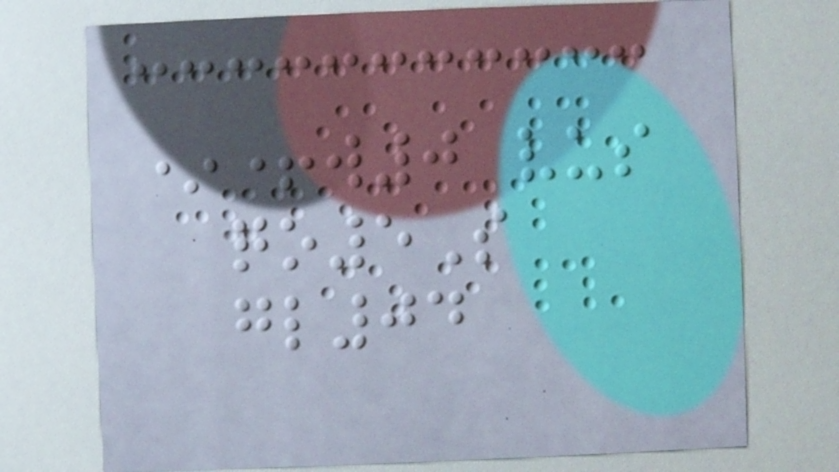*+w0 vus
qo5S
gl04
